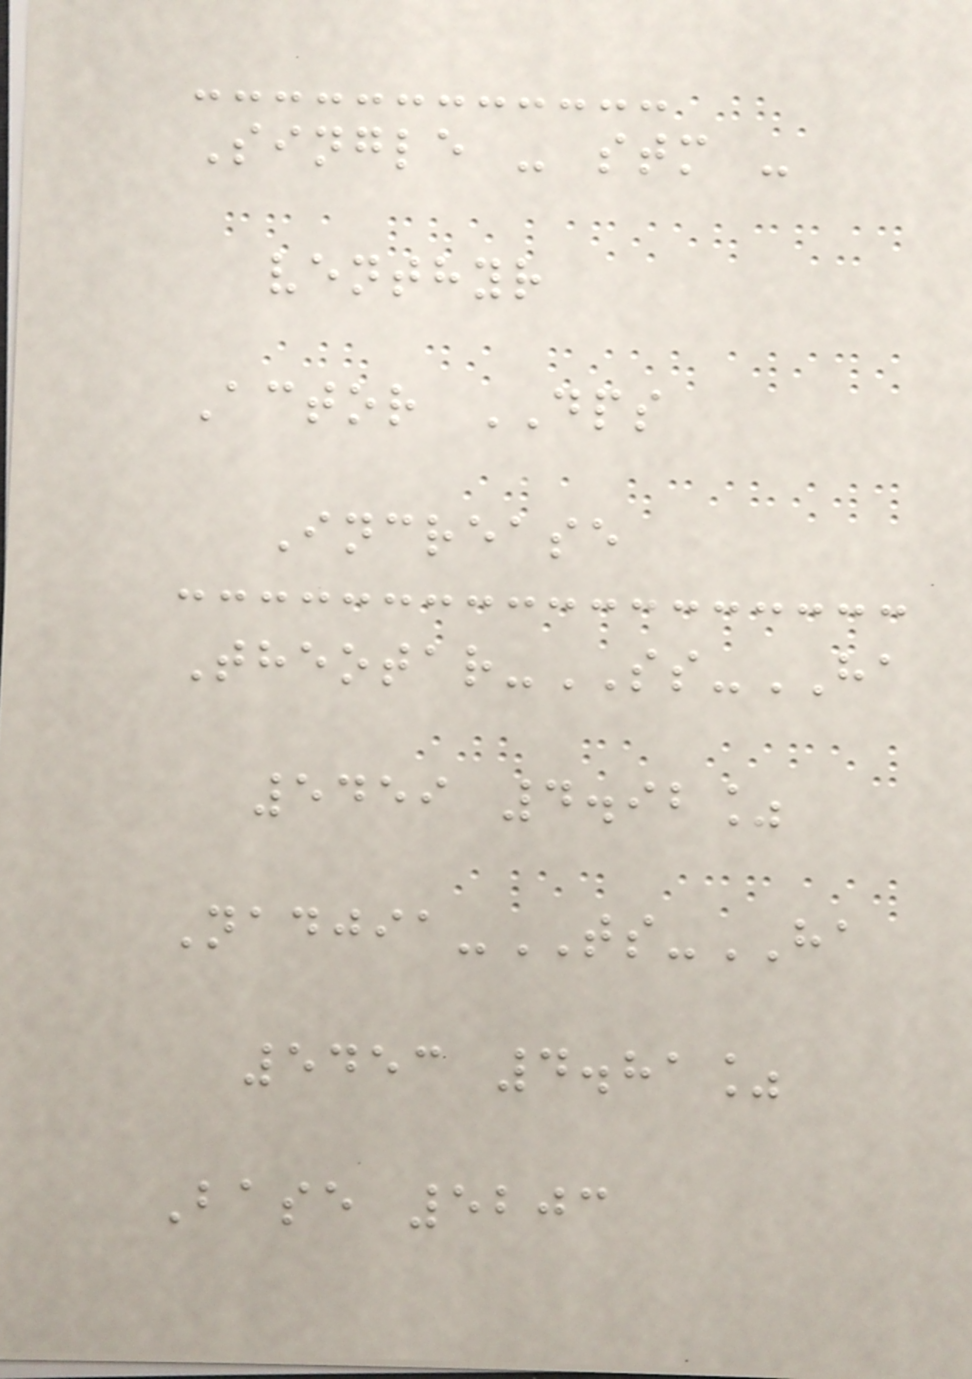Single - stm -
venthyr
Actor DPS
Increase
Theotar-SS-HA
5459 4.92%
Nadjia-TS-HA
5453 4.81%
Base 5203
